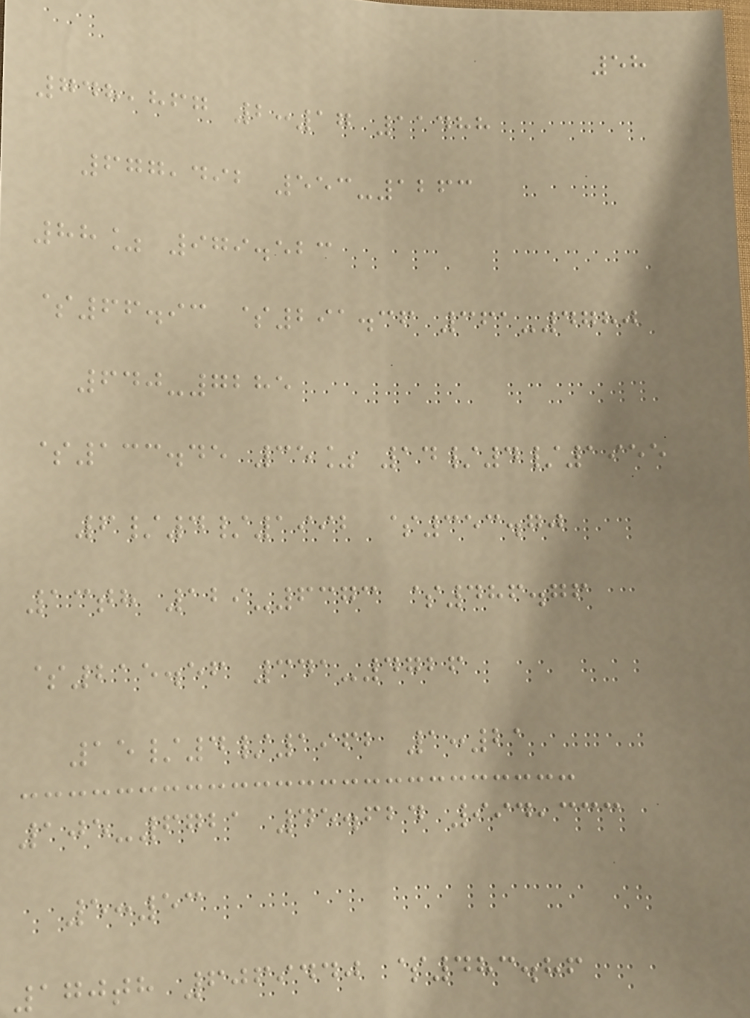58
748,867 2:17 11488
677,492 553-1263
88% 979.523
$66.93 $291.36 361-4780
640-7285
$133.45 35% 14/4/1955
6/4/1992 $353.70
13th 129-6373 $486.76
$215.56 341-4726
15/4/1962 1:21
105-6721 45.624 994,333
5:53
170th 6069440 $483.86
